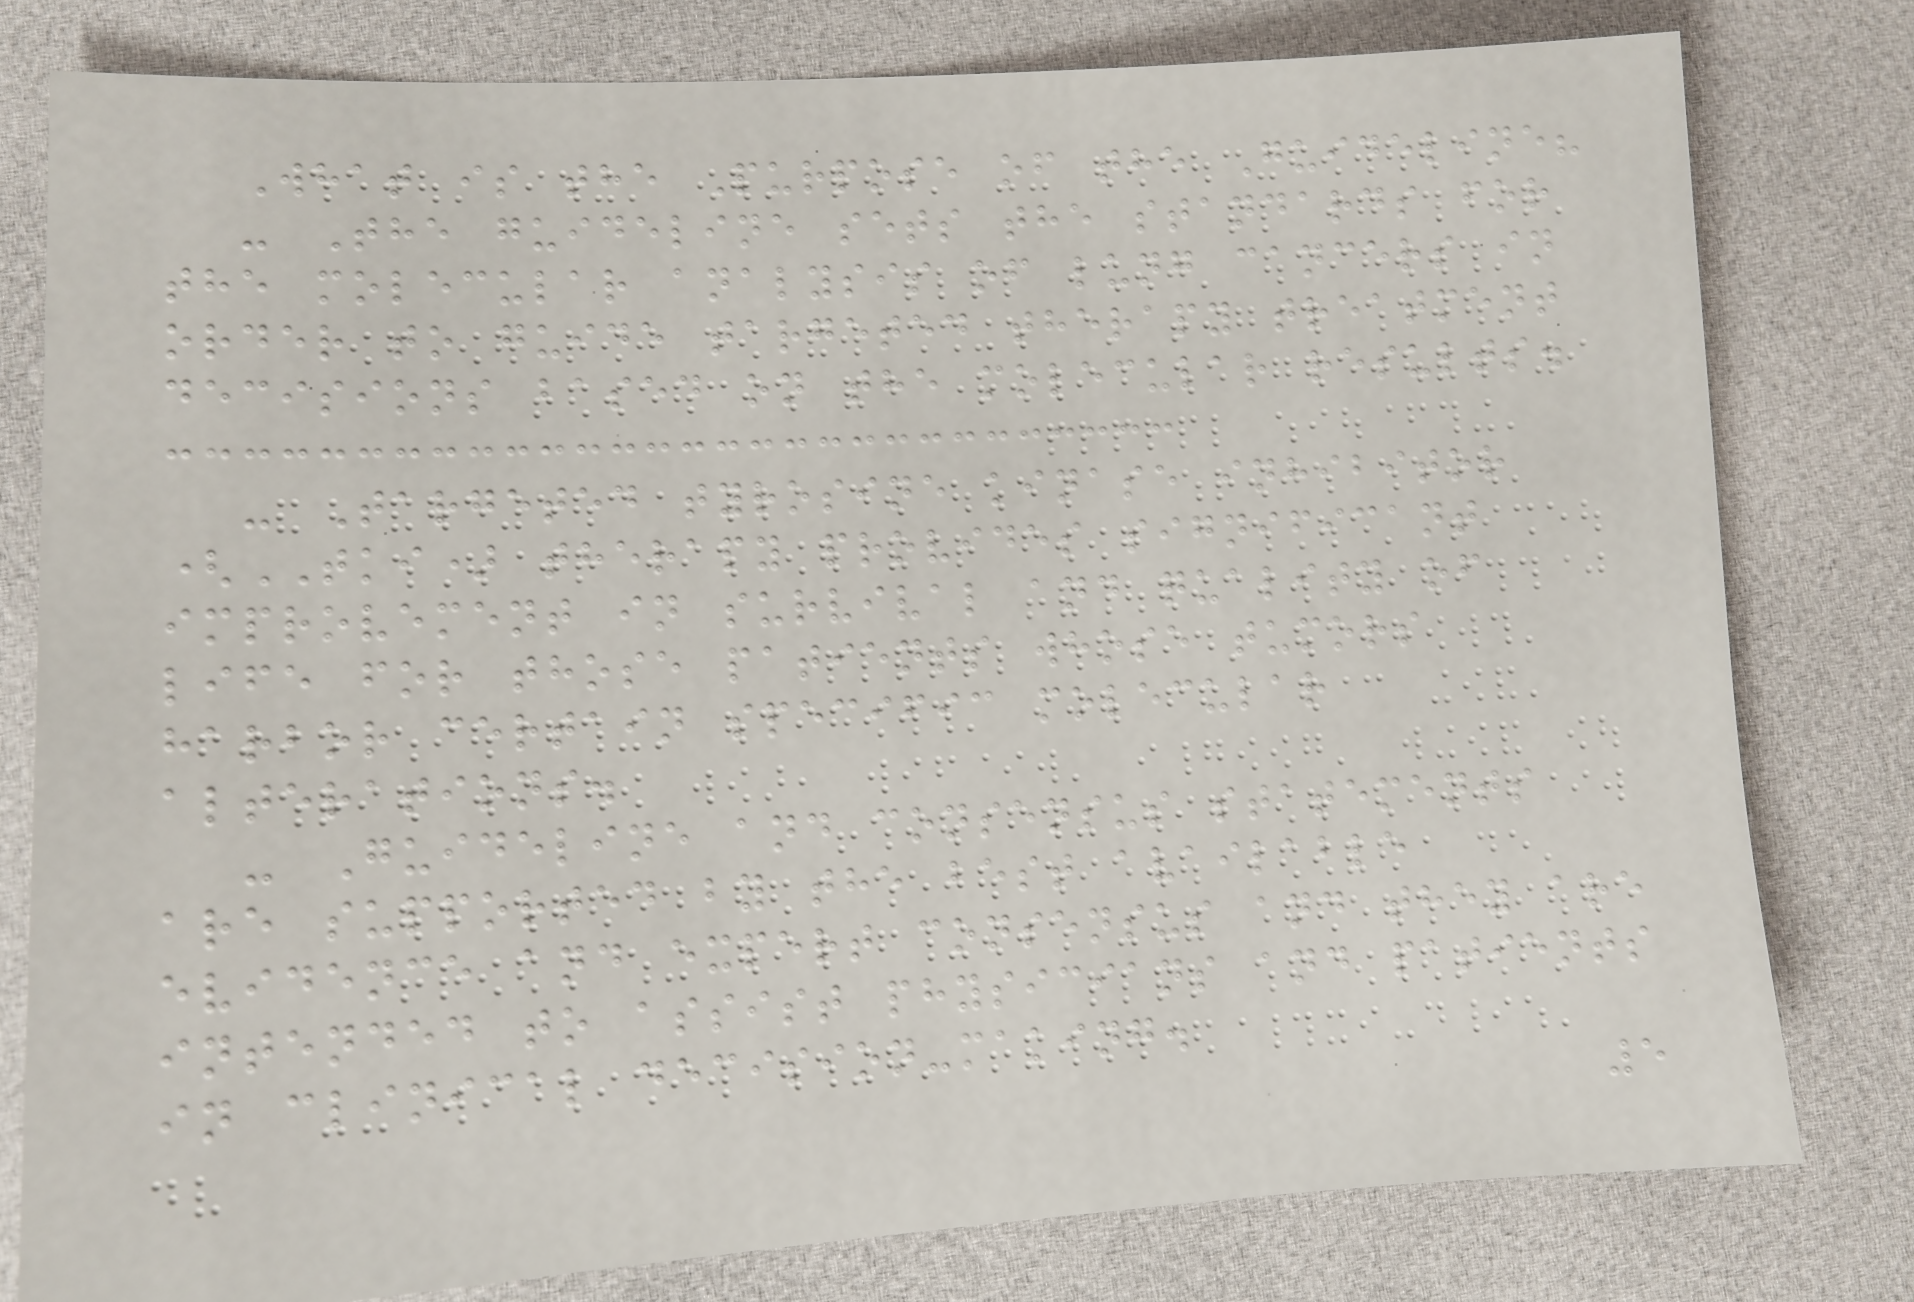What is the Purpose of the Guideline?
- The guideline sets the standards for
the molecular analysis of lung cancers in
order to guide targeted therapy treatment
decisions based on the molecular results.
- Targeted tyrosine kinase inhibitor
(TKI) therapy provides significant
improvement in survival and quality of
life for those patients whose tumors
harbor certain specific molecular
alterations.
- Guideline and consensus statements
are supported by the best available
evidence and expert consensus and they are
intended to assist physicians and patients
in clinical decision-making.
5
